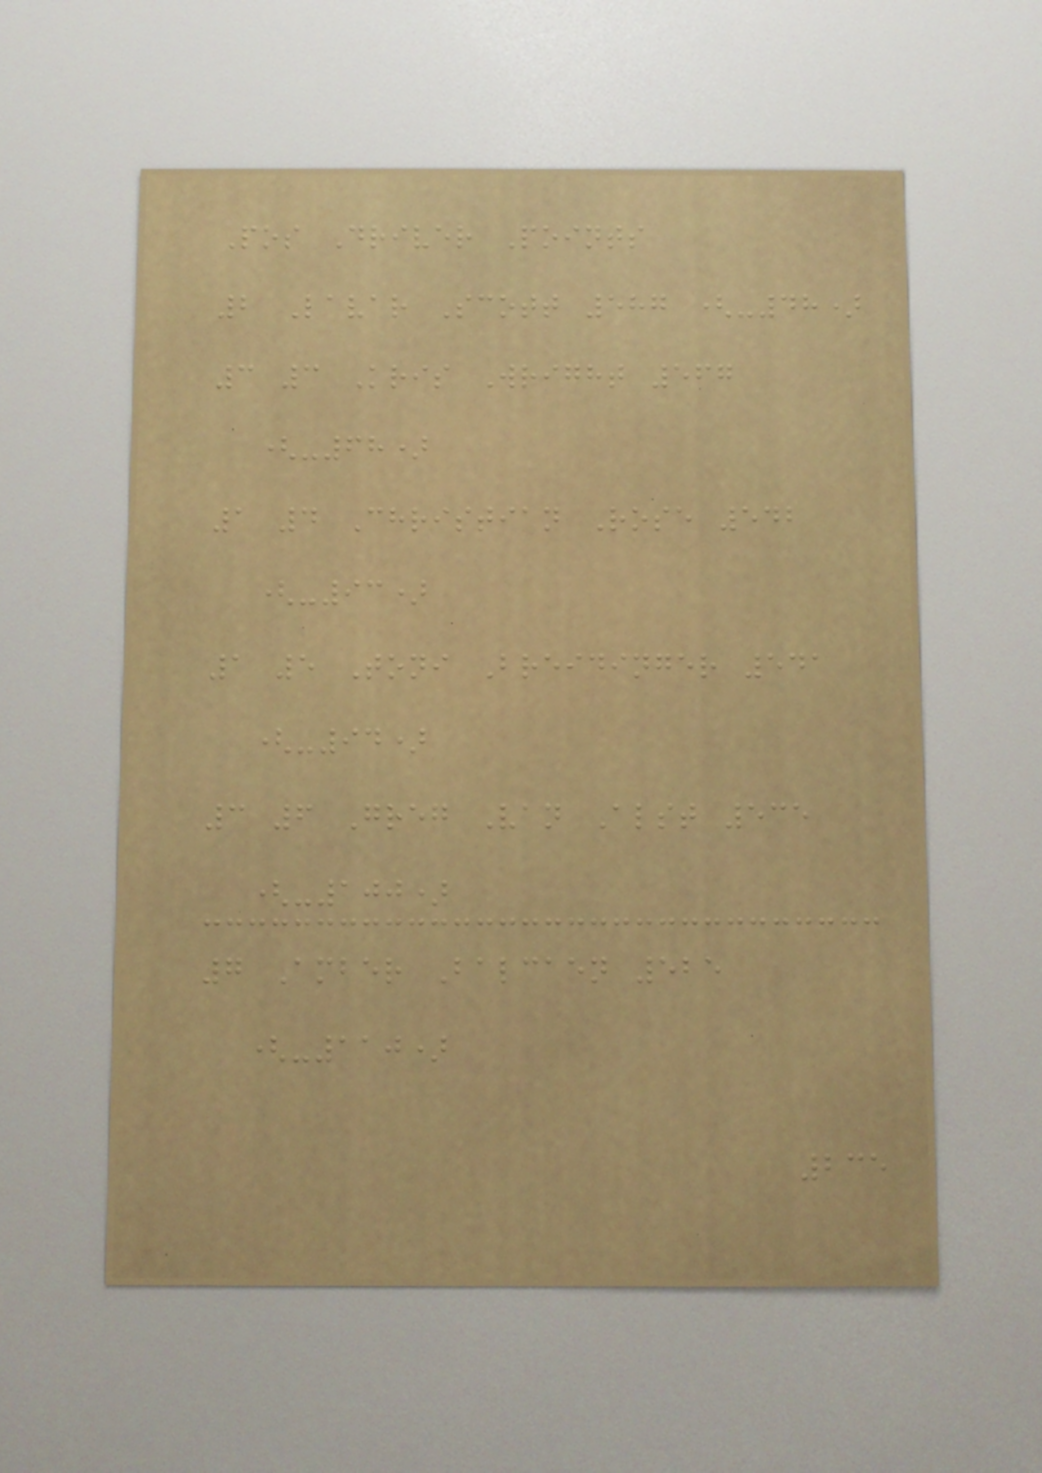Pos Driver Points
2 Lavar Scott 587 (-48)
3 3 Kris Wright 567
(-68)
1 4 Christian Rose 542
(-93)
1 5 Toni Breidinger 541
(-94)
3 6 Greg Van Alst 535
(-100)
7 Amber Balcaen 525
(-110)
235
